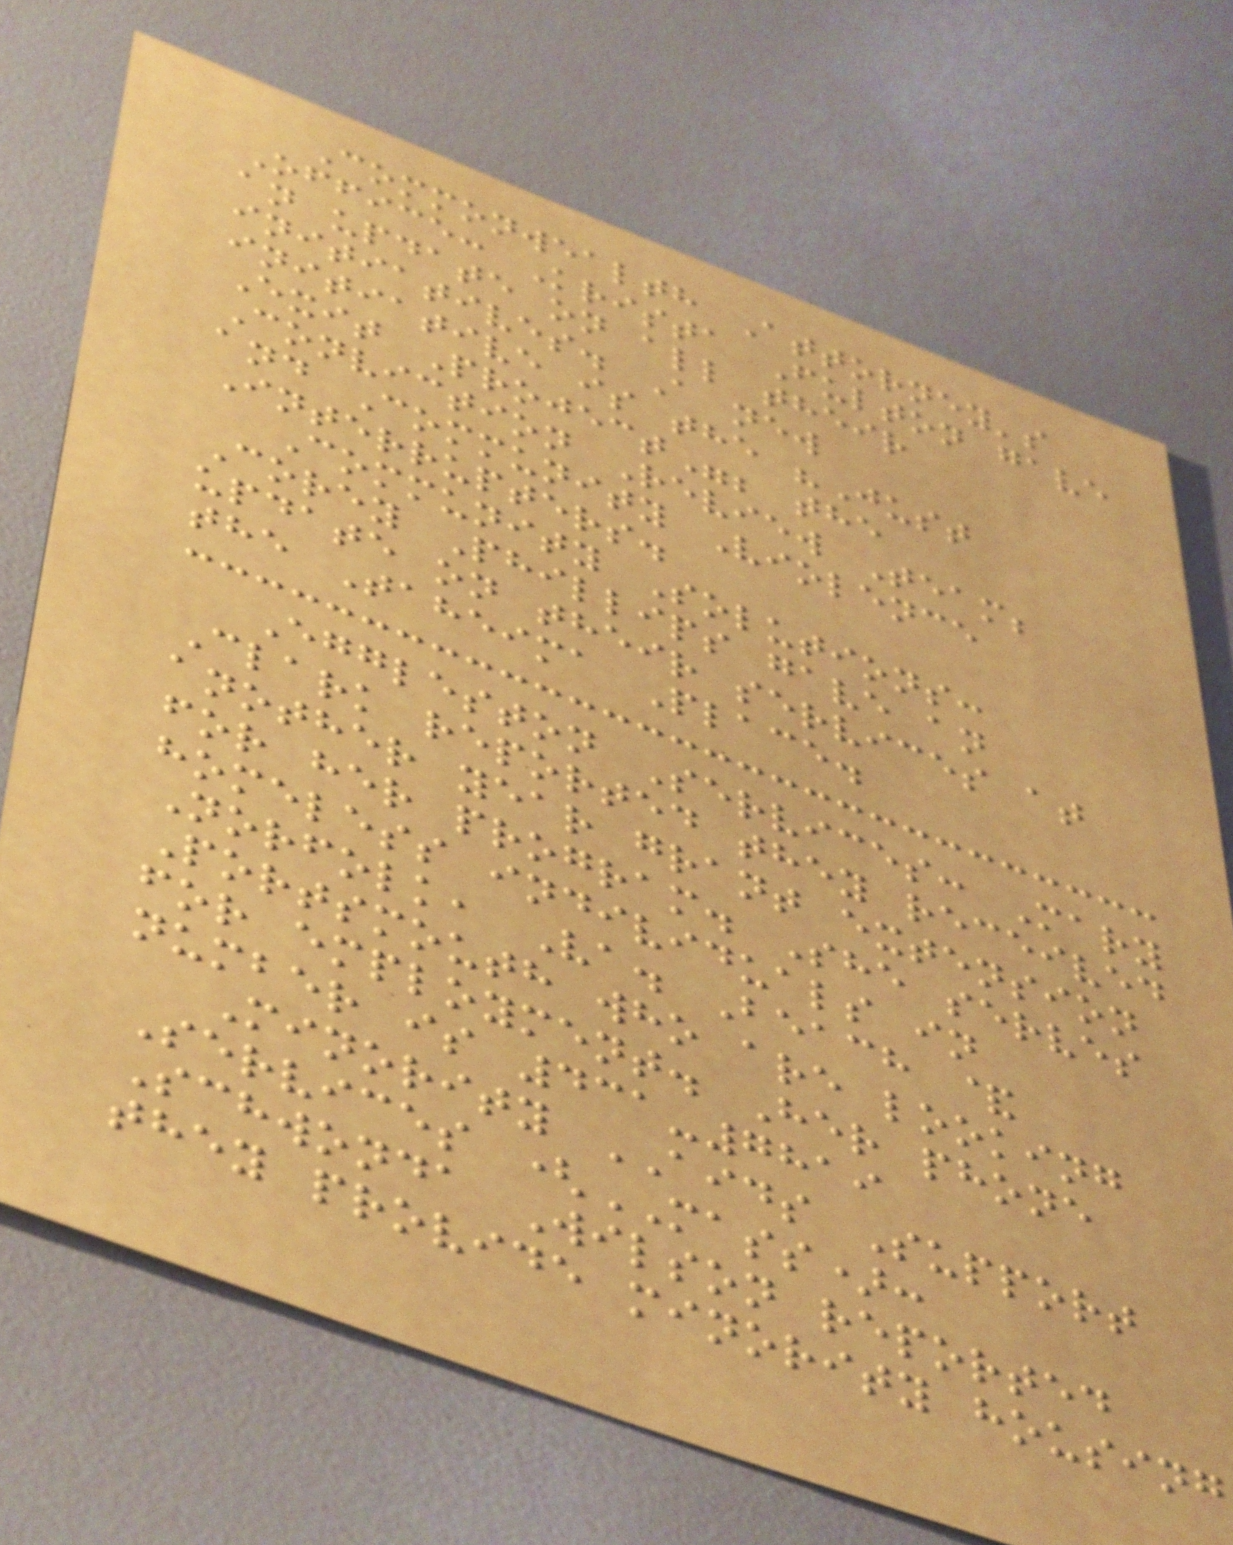Commonwealth Attorney's
Office: Krista Fulton gave
an update on all their
initiatives. A new
initiative is the "Just
Exit Project"; the
Conviction Review Team;
and Community Violence
Interrupters.
Community Solutions:
Corey Phillips gave an
update on their services at
the Taheima Place.
Eggleston Services: Mary
Clark reported they received
another year grant extension
for her program. She serves
homeless individuals in
Norfolk, Va. Beach &
Portsmouth who are looking
for employment. Her phone
number is 431-7819
Minority AIDS Support
Services (MASS):
Schwonda Wilson reported
they provide minority housing
